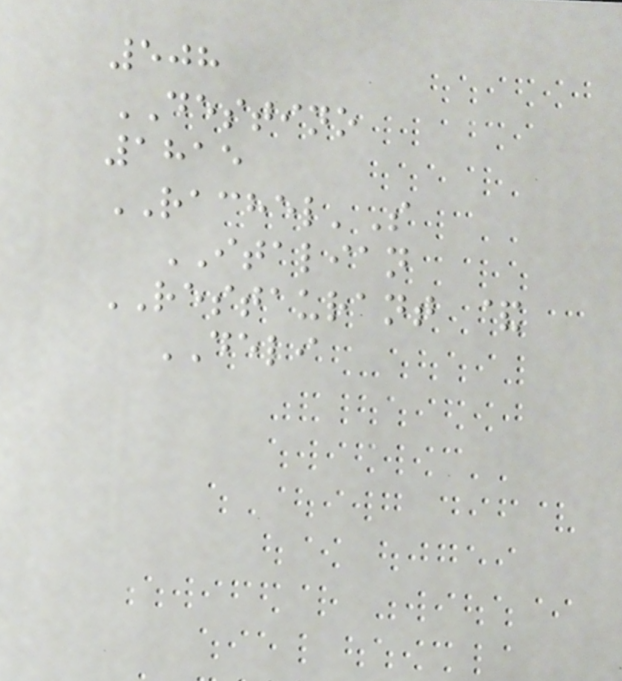508
DESTINO
1815
RACHEL'S
ITALIAN
RESTAURANT &
DELI
